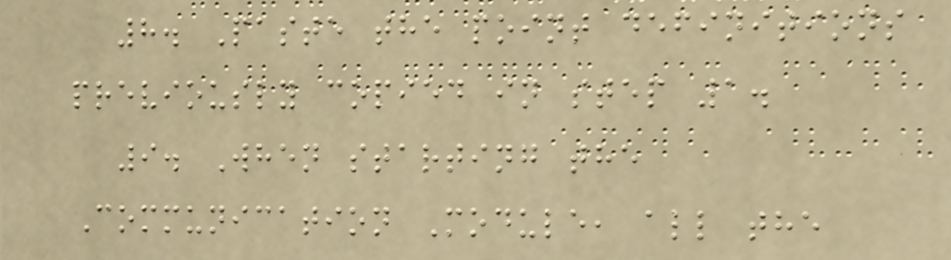8. Paste the point definitions
previously copied in step 1.
9. When starting the
Communication Module, all the
